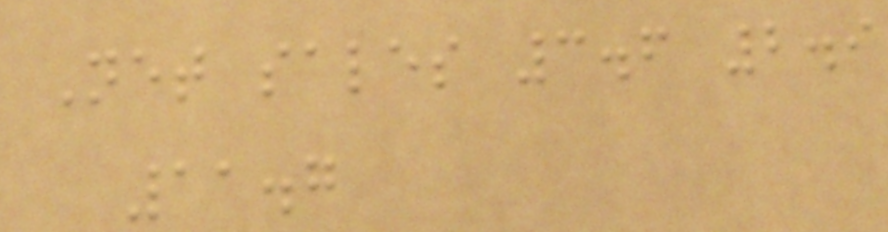Net sales 3.6 2.9
11.7
